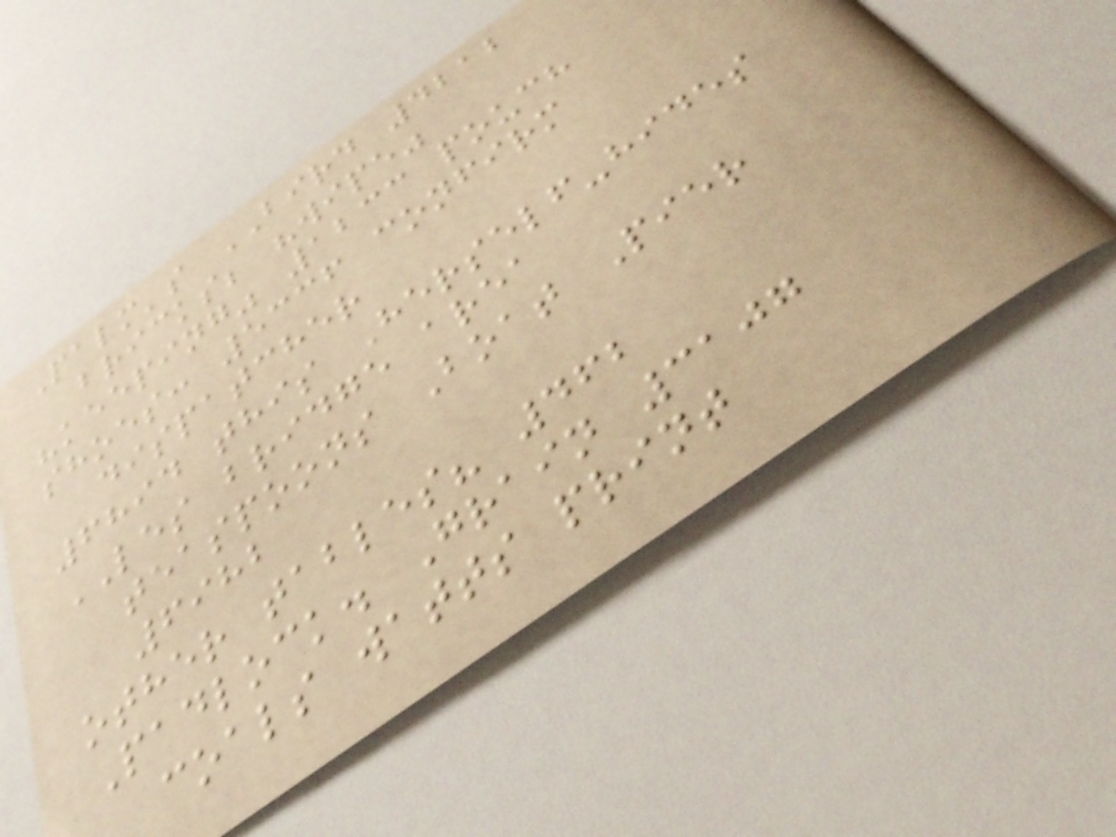Palm's BIRD 4212
bricks; "wipe"
"keeping" 1233 pouch
shoes: 5336 confirm
dispatcher
6894 this Herself-hides
LES bridge area
teaspoons Boat Pier
6982
other tables? 462
Padlock. Grain 3107
coals watts print
